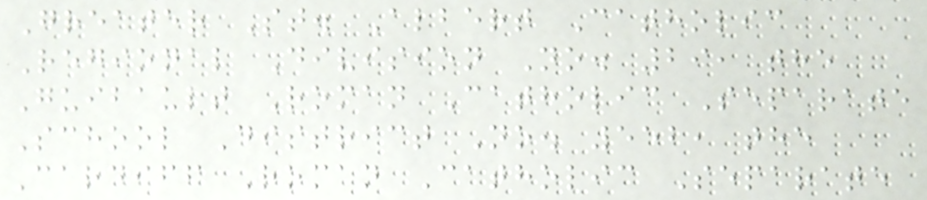Greater St. Albert Catholic
Regional Division No. 29, the
Guibault Roman Catholic Separate
School District No. 552, the
Cardiff Roman Catholic Separate
